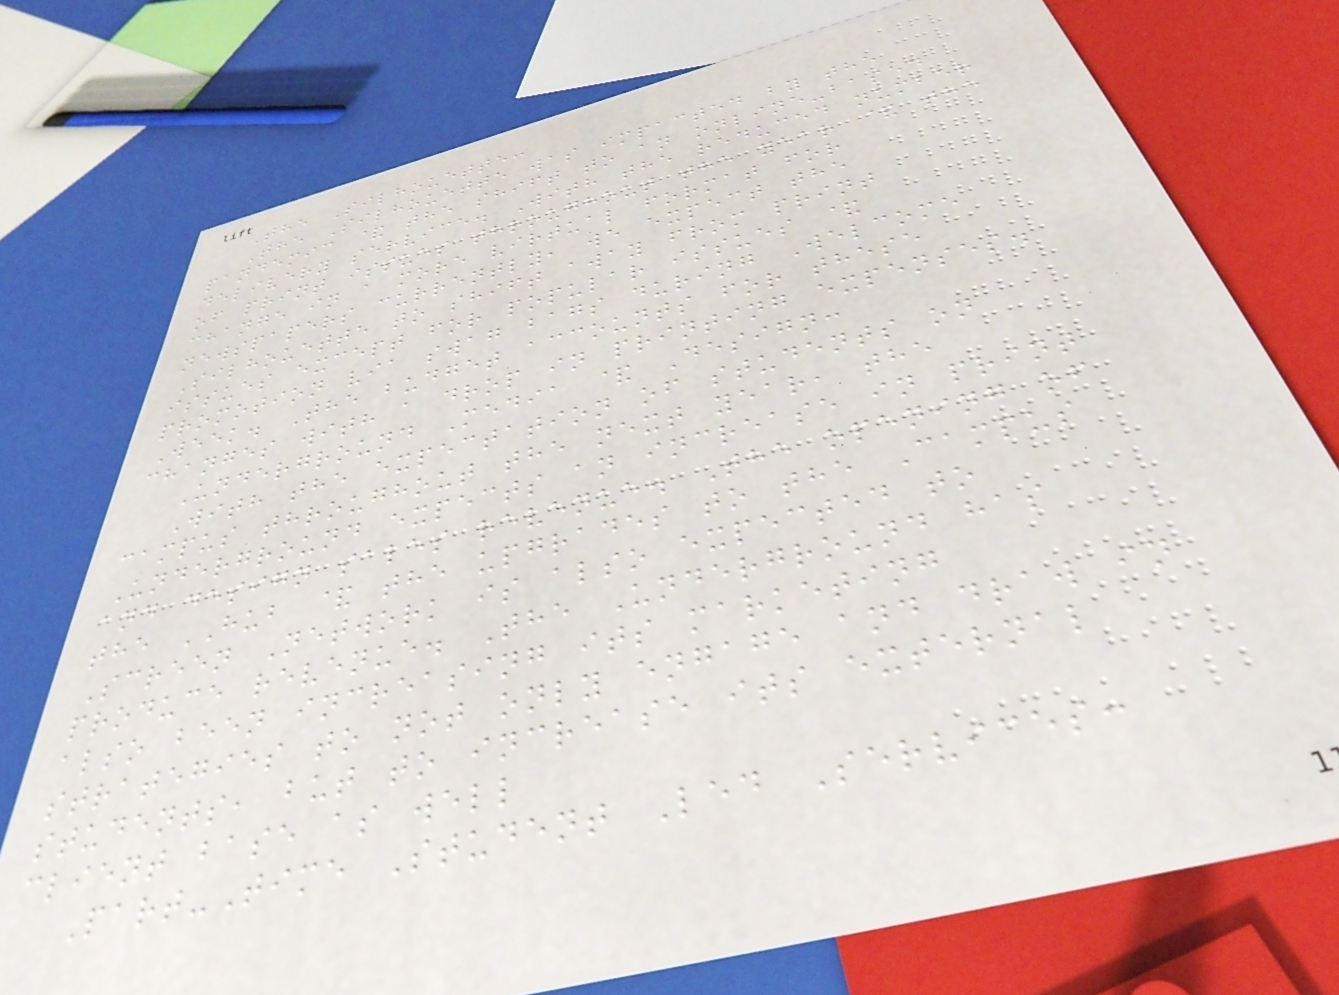The Silhouette:
The Silhouette was impacted by the
pandemic & the shift to an online-based
delivery service. With the reduced number
of print issues throughout the year & the
change in a more virtual format for
newspapers currently, we expect the
Silhouette to shift away from print
issues except for popular issues &
promotion via swag bags during Welcome
Week. The budget accounts for these
changes with a drop in printing expenses.
Underground Media & Design:
With the expectation of students on
campus throughout the next year, the
Underground expects an increase in print
and design sales revenue. The opening of
the HUB & the upgrades to the Campus
Screen Network is also expected to
produce revenue. The Underground has
also been increasing its marketing
strategies to not only engage and draw in
students, but to increase its external
client base as well
Part-Time Student Led Services:
